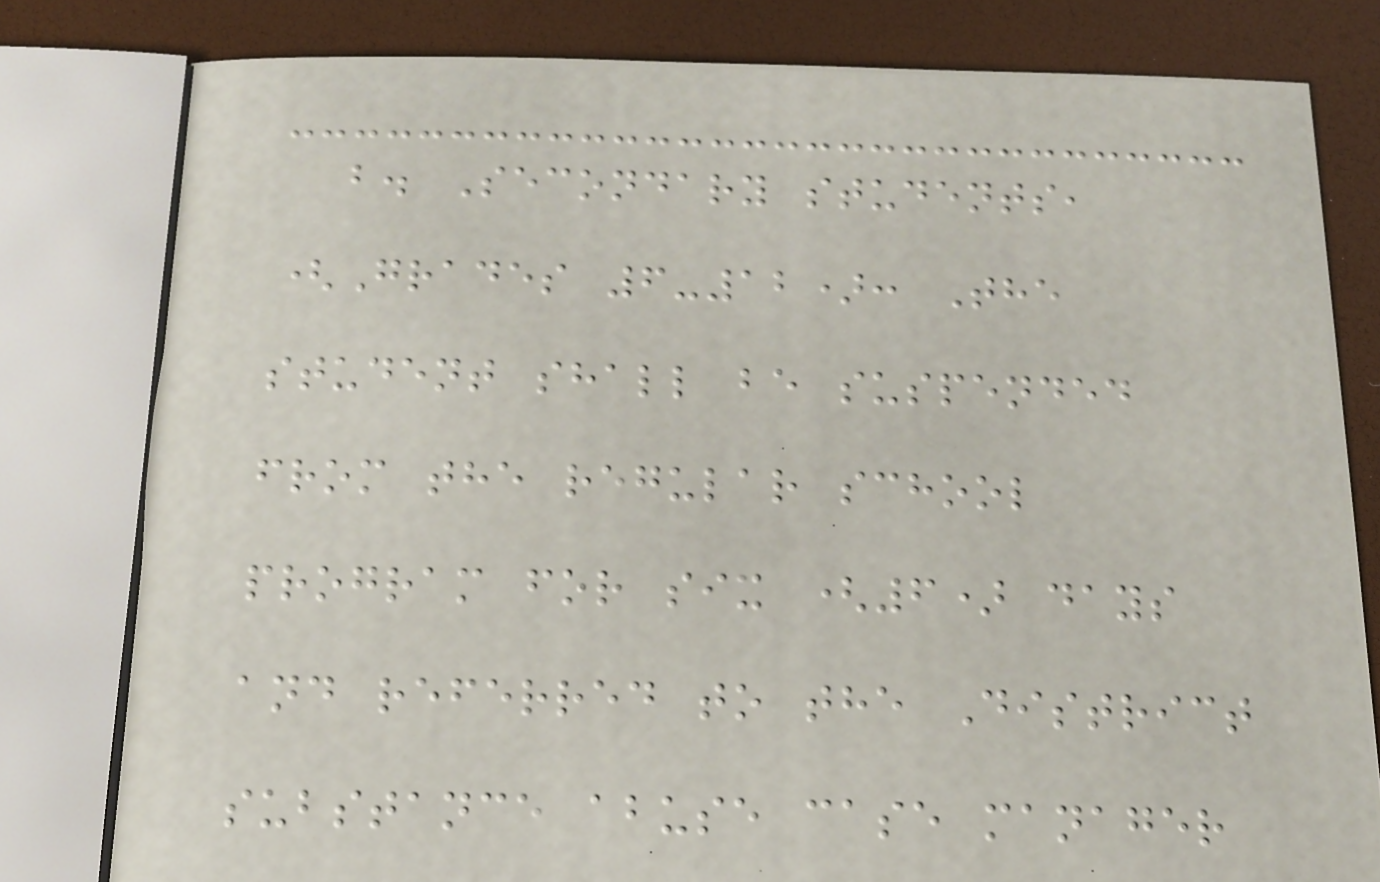b. Secondary students,
(Grades 6-12): The
student shall be suspended
from the regular school
program for six (6) days
and referred to the District
substance abuse case manager
